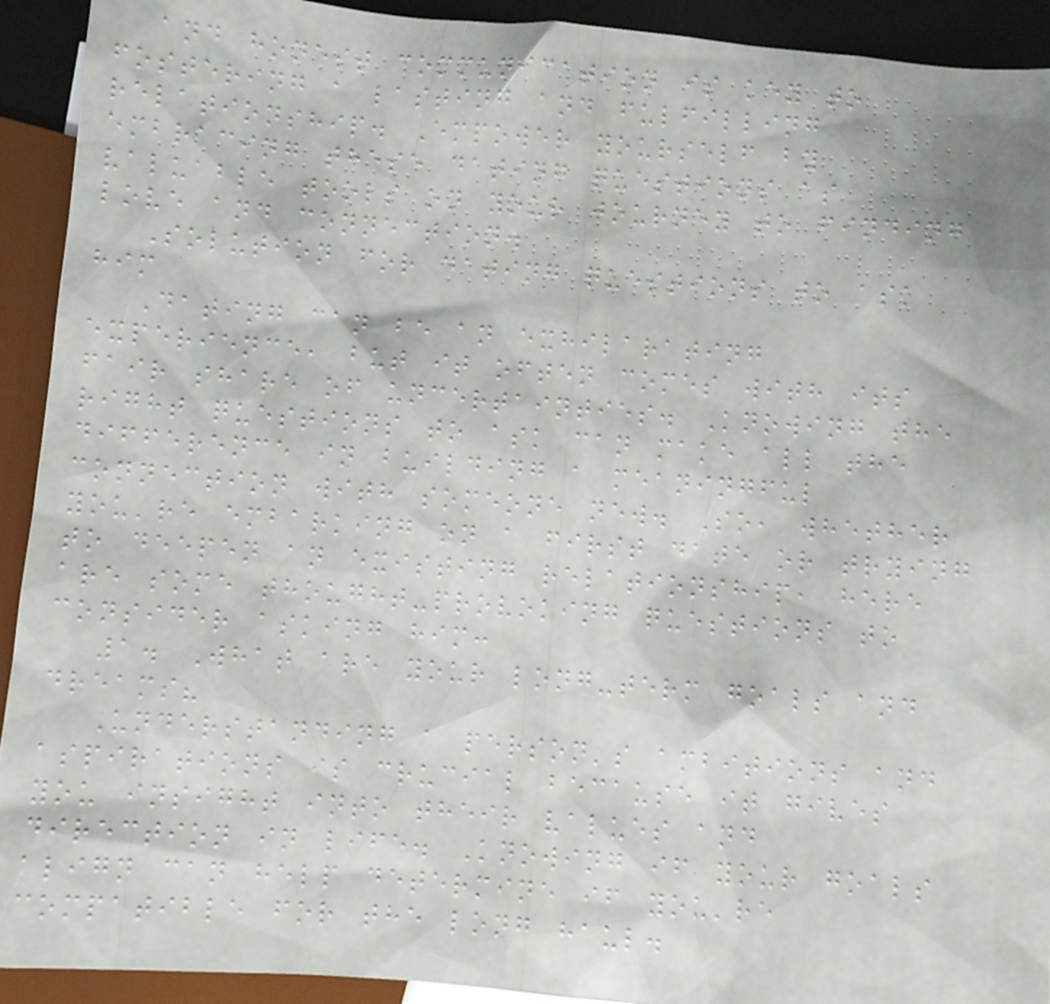and honest communication is key to
fostering a lasting and fulfilling
relationship. Empower yourself by
embracing these dating questions as
valuable tools on your journey to finding
love and connection.
Solution for dating questions to ask
him
Dating can be an exhilarating
experience, but it often comes with its
fair share of uncertainties. Knowing the
right questions to ask can make all the
difference in building a meaningful
connection with someone new. So, whether
you're embarking on a first date or trying
to deepen an existing relationship, here
are some thought-provoking questions to
consider asking him:
1. What are your long-term goals and
dreams?
Understanding a person's ambitions and
aspirations is crucial because it gives
you insight into their values and
direction in life. Knowing if your goals
align can help determine if you're
compatible for the long haul.
